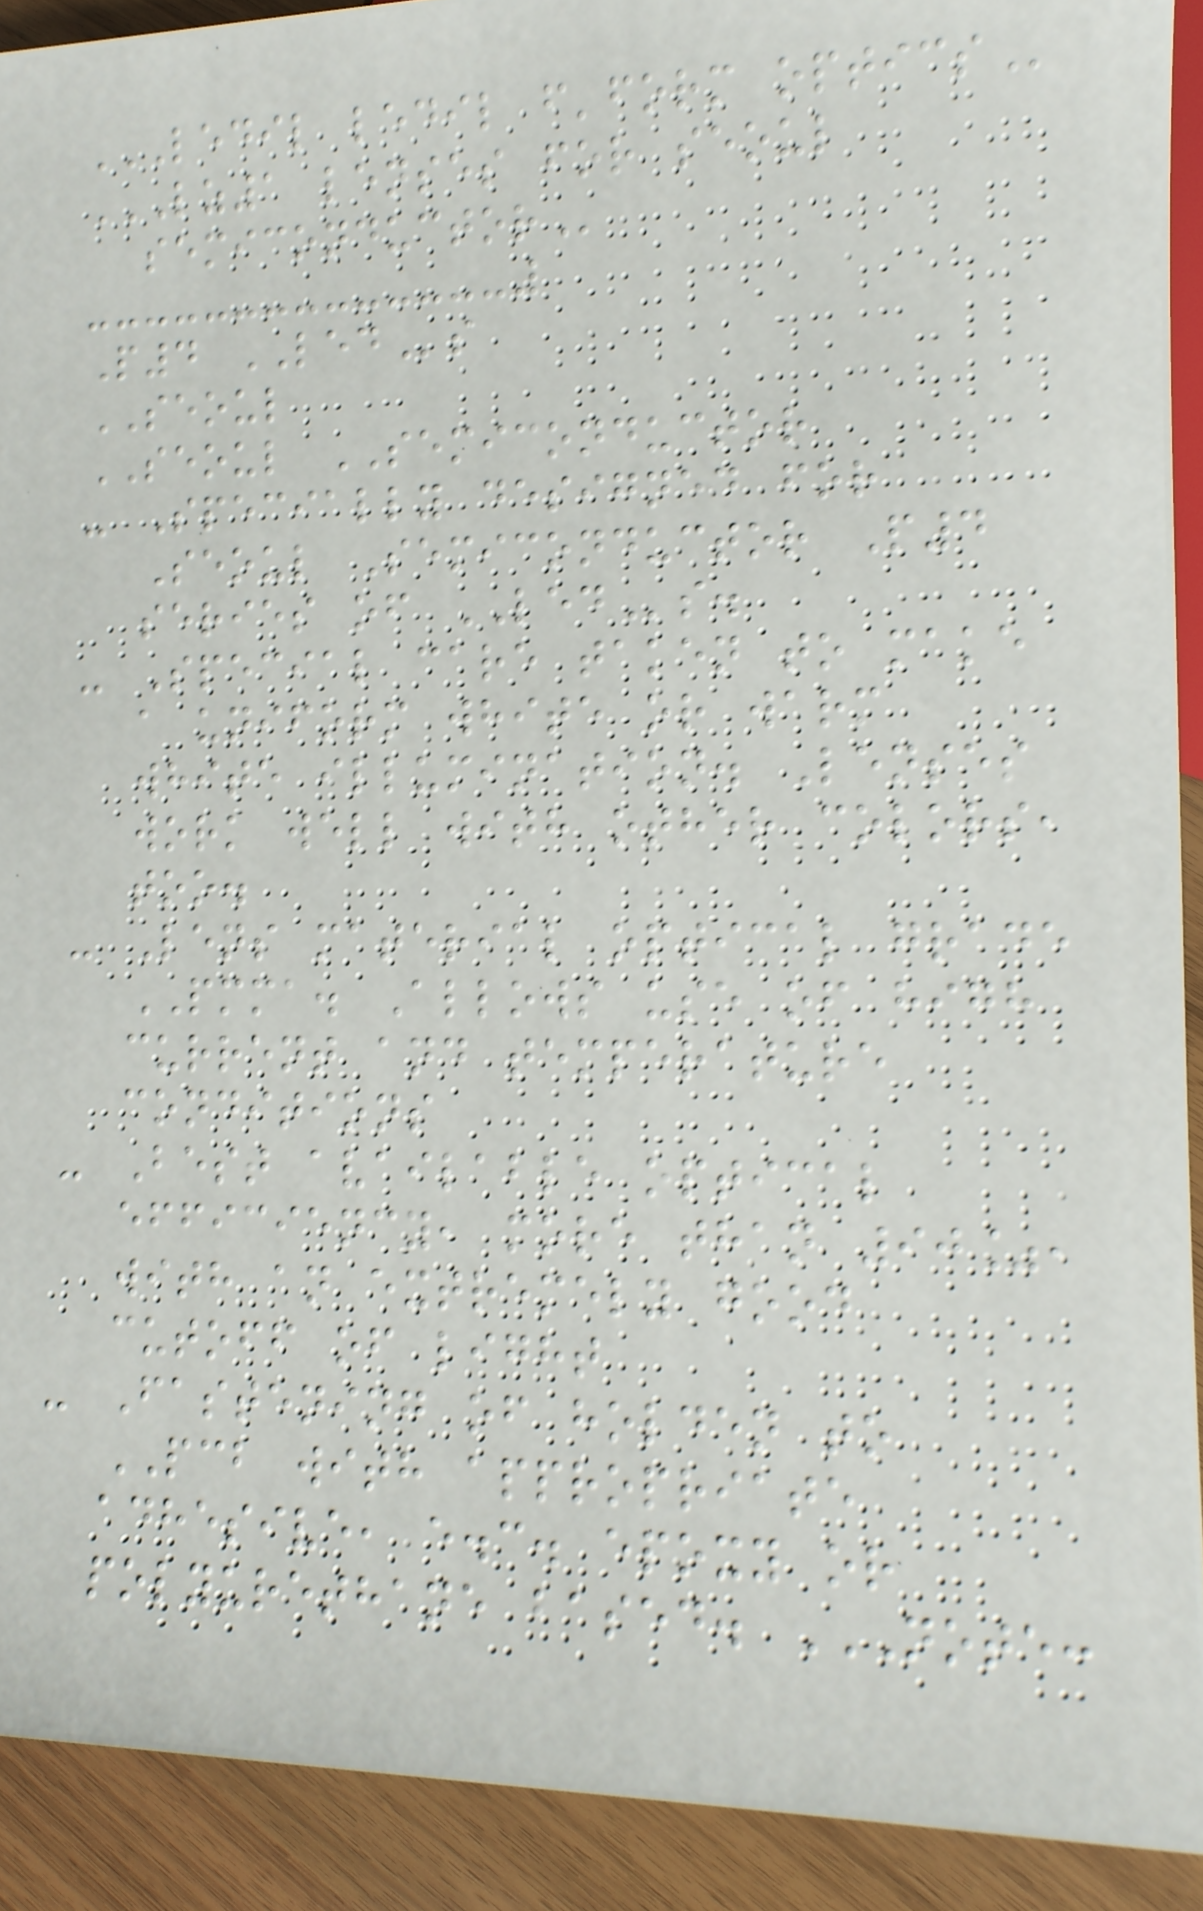LEDIL LEDIL F'FORM OPTICS
LZ1 LENSES FOR SEOUL
SEMICONDUCTOR
P4 LEDs
SEOUL
SEOUL SEMICONDUCTOR
- Specially designed for
Seoul Semiconductor P4
series of LEDs.
- Special care taken to make
a uniform white or warm
white illumination. Lenses
work well with other colors,
too.
- Lens material optical grade
PMMA. Allows use of high
current and temperature
conditions
- Best available optical
efficiency, more than 90%,
with an extremely good
cutoff of light
- Fastening of holden to
PCB with appropriate
adhesive, e.c. epoxy or
polyurethane based. NOTE:
